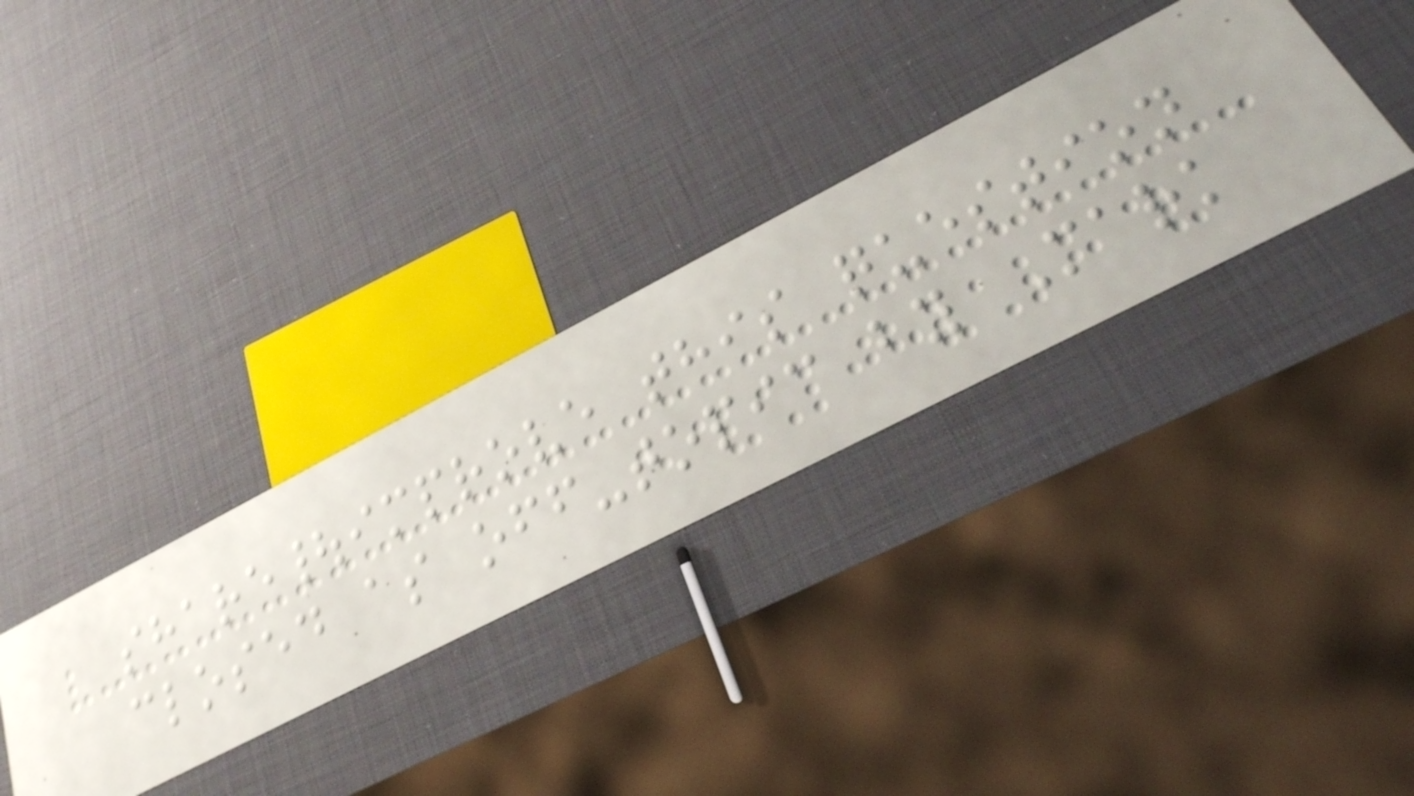share|improve this question
closed as off-topic by Mark
